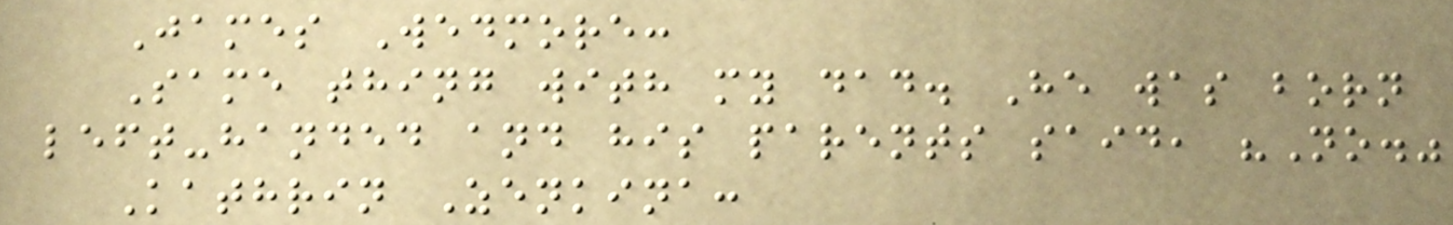James Wedmore:
Same thing with my dad. He was born
left-handed and his parents said, "No."
Kathrin Zenkina:
